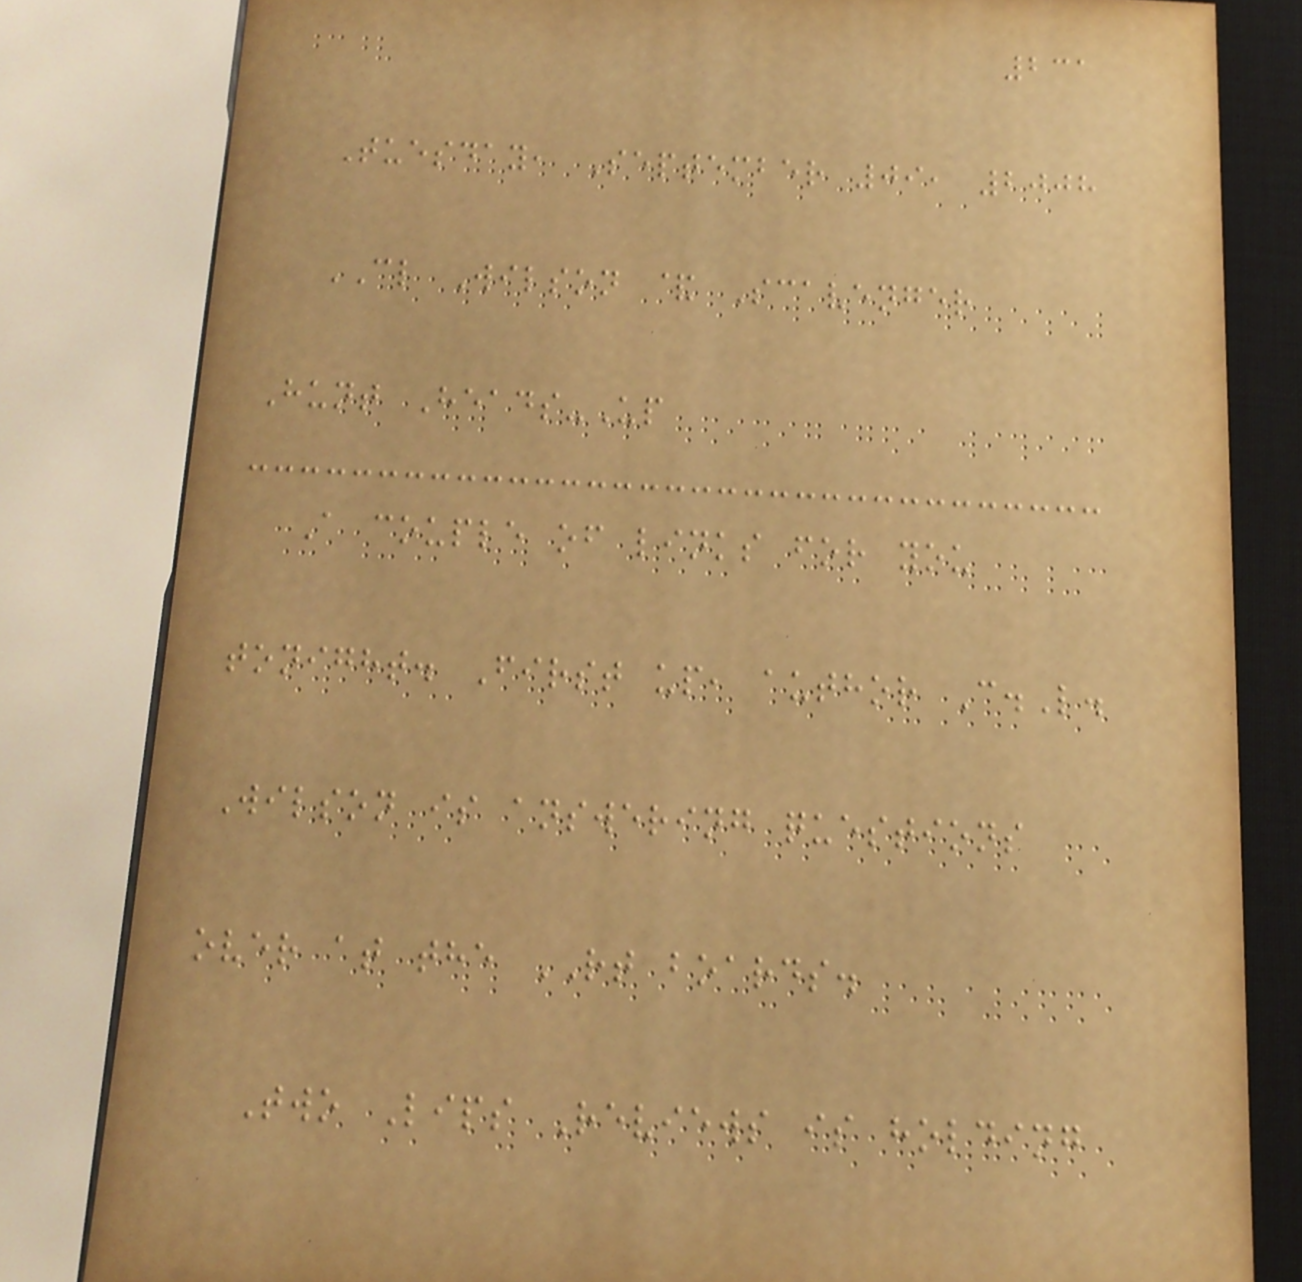231
Tuesday, September 09, 2008
CL Wilson & Scavenger
Hunt Heads-Up
A couple of links for you
tonight. First up, author C.L.
Wilson is answering questions
over at the RT boards.
Two Lips Reviews is holding
